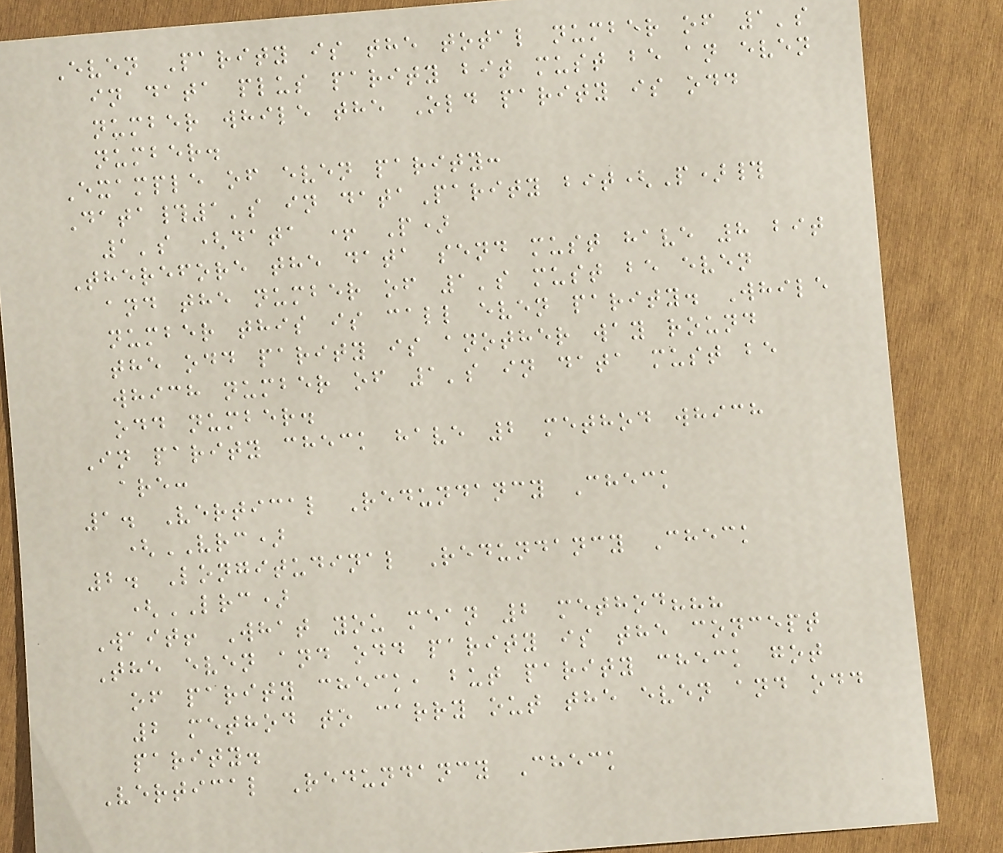Even Parity is the total number of 1's
in data plus parity bit must be an even
number while the Old parity is odd
number.
Example of even parity:
Data#1's in dataParity bit(P)#
1's (data + P)
Therefore the data send must have 8 bit
and the number of 1's must be even
number this is call even parity. While
the odd parity is another way round
which number of 1's in data must be
odd number.
In parity check have 2 method which
are:
1. Vertical Redundancy Check
(VRC)
2. Longitudinal Redundancy Check
(LRC)
Wait! What you mean 2 method???
The even and odd parity is the concept
of parity check, but parity check got
2 method to carry out the even and odd
parity.
Vertical Redundancy Check
